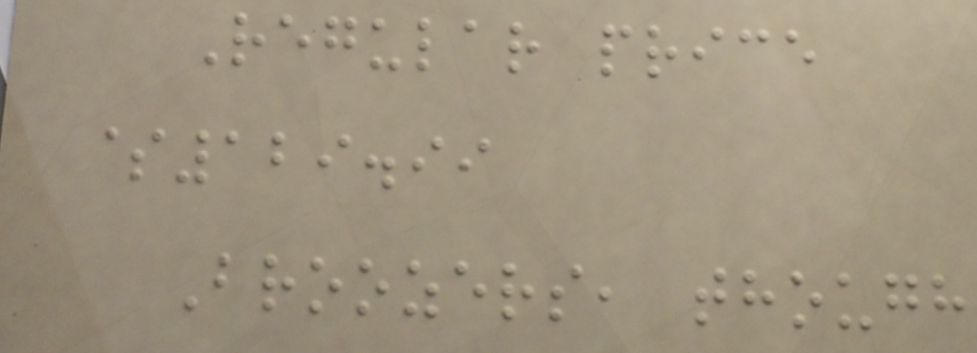Regular price
$129.99
Broozers, though
